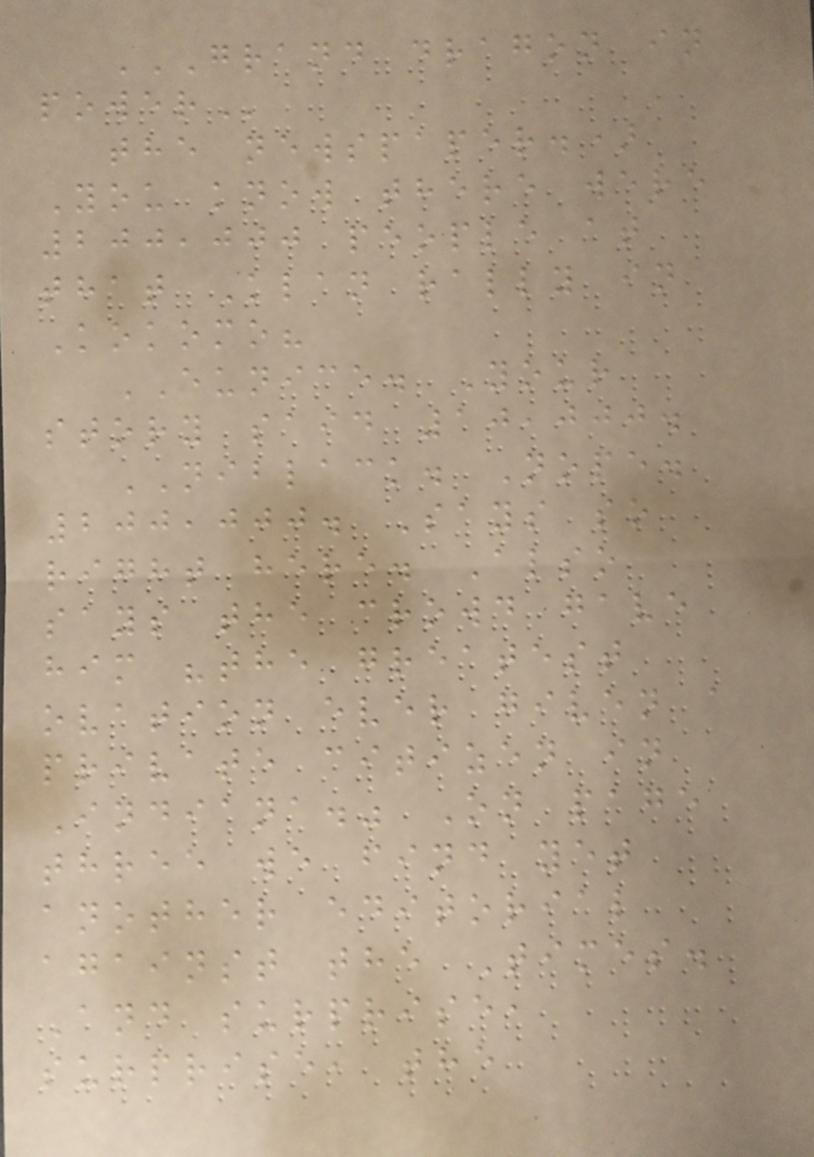GRAND DRAGON IN
POWER
the newspaper.)
You know there were
200,000 people at
that Klan rally in
Kokomo?
EUNICE. Your
story said 10,000.
NIBLACK. Nope.
200,000. Says so
right here. Also
says the crowd gave
him "the greatest
ovation ever given a
private citizen in
Indiana." On page
three we find yet
another editorial
against the Times.
And surprise,
surprise, the
